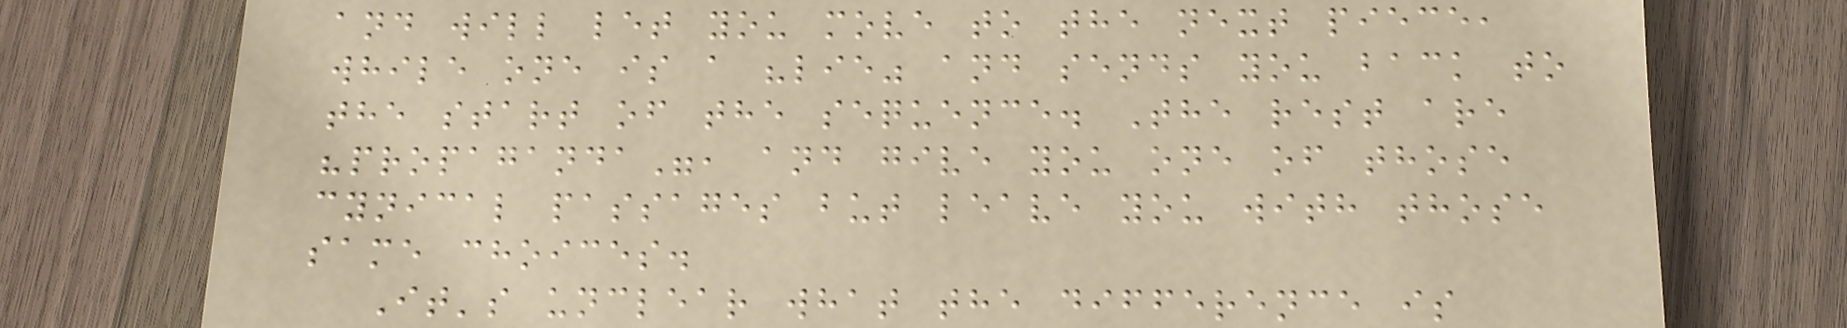and will let you move to the next piece,
while one is a "lie" and sends you back to
the start of the sequence. The rest are
"propaganda", and give you one of those
cynical passages but leave you with those
same choices.
It's unclear what the difference is
